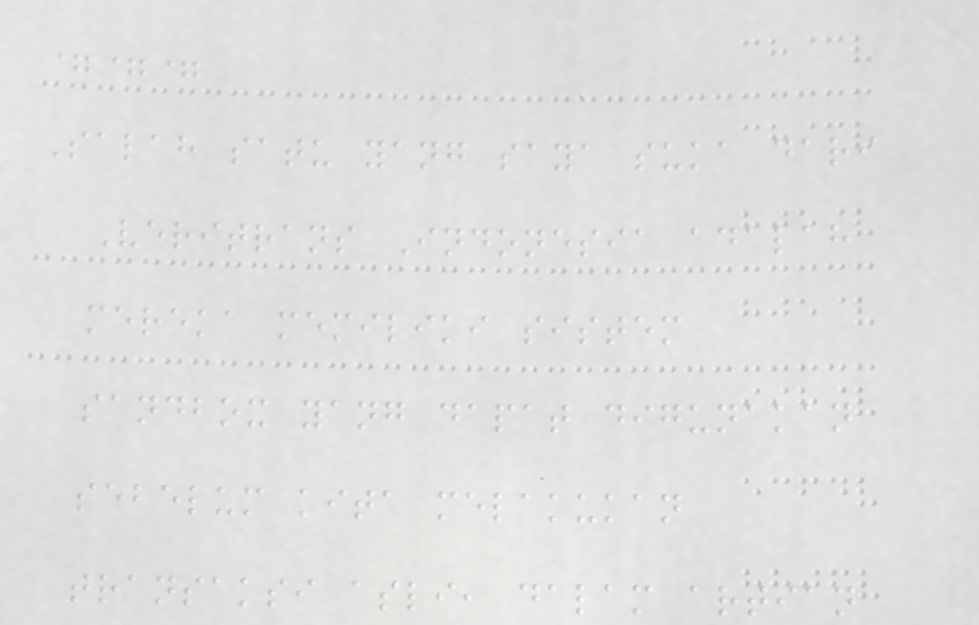===
Salah satu yang saya suka dari
Veritrans Indonesia adalah
mereka memiliki sistem
sandbox yang dapat digunakan
sebelum kita melakukan
transaksi asli, dalam artian
